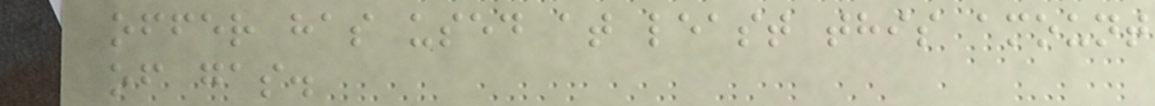offer has used at least this amount
of gas.
